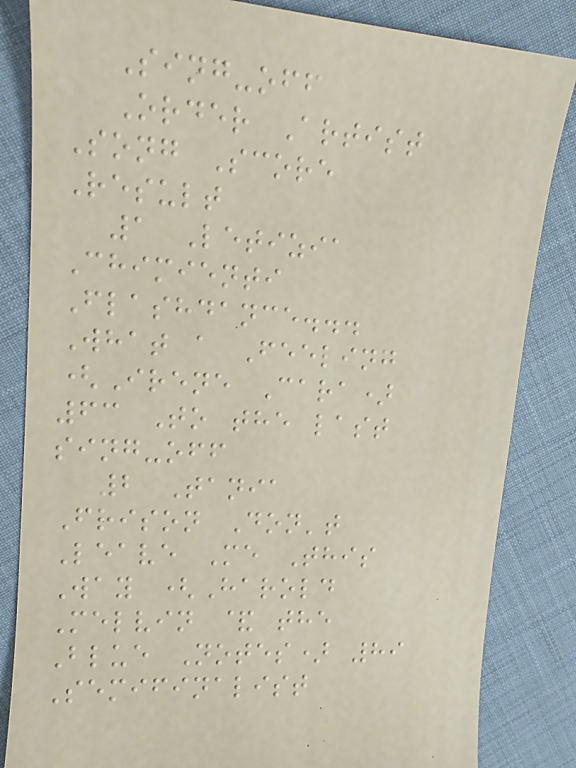Sing-off
Order Artist
Song Score
Result
1 Letizia
Chimienti
Flashdance...
What a Feeling
(Irene Cara)
63 To the last
sing-off
2 Tania
Frison Don't
Leave Me This
Way (Harold
Melvin & the
Blue Notes) 89
Semifinalist
